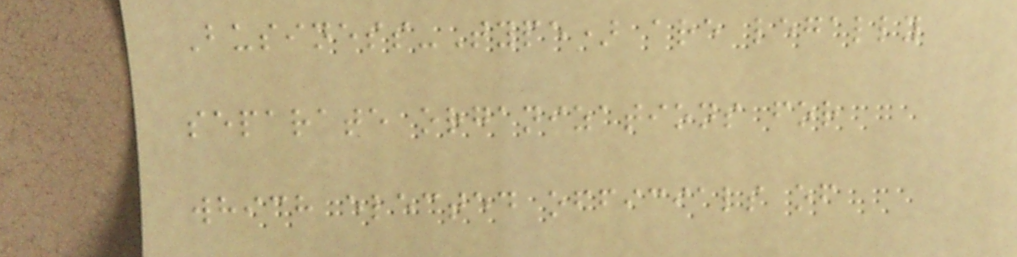Business-Type) are legally
separate organizations for
which elected officials of
